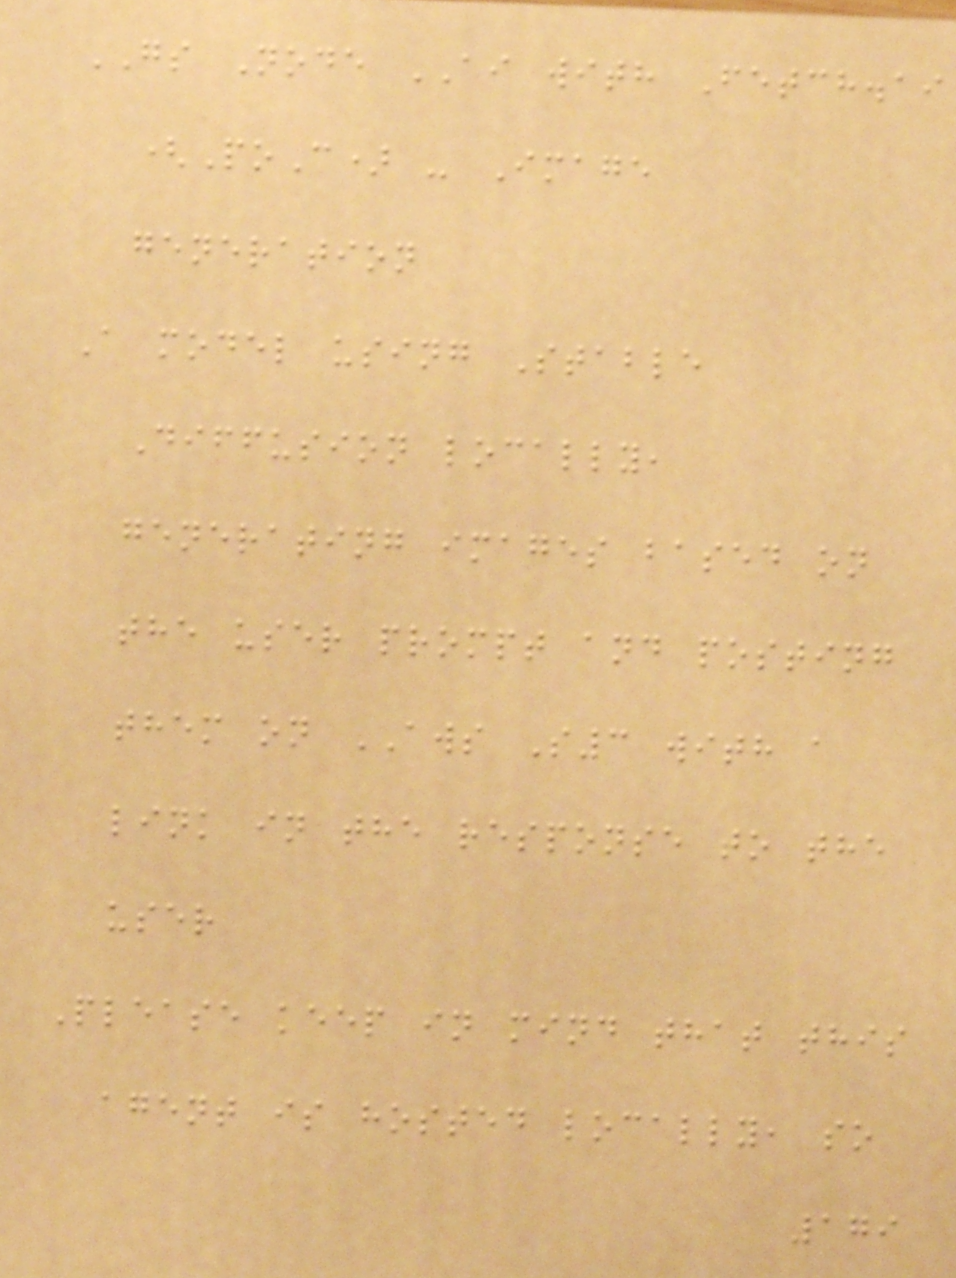GS Node AI with Fetch.ai
(PoC) - Image
generation
A model using Stable
Diffusion locally,
generating images based on
the user prompt and posting
them on AWS S3 with a
link in the response to the
user
Please keep in mind that this
agent is hosted locally, so
179
